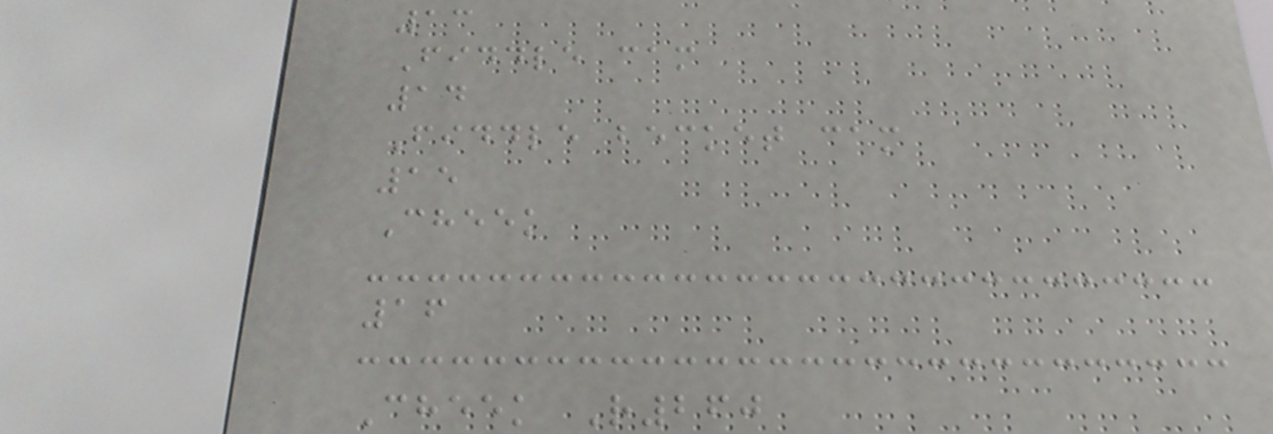13
Fiddle cam
14
Fiddle becket cam
15
Cheek
16
Cheek R260
